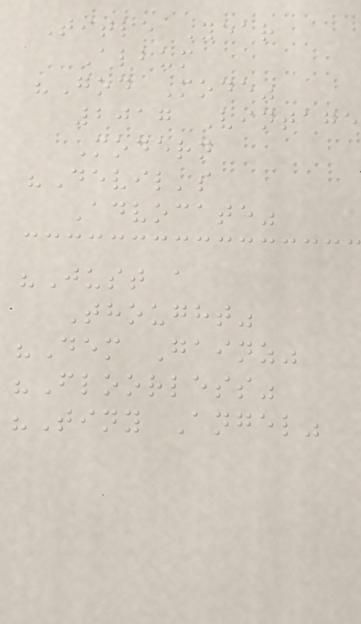Title Year
Album
"God Mode"
2017 Vintage
Modern
"Devil's
Advocate"
"Just a
Thought"
"Dem Gainz"
"Floorless"
"Tiny Angel"
